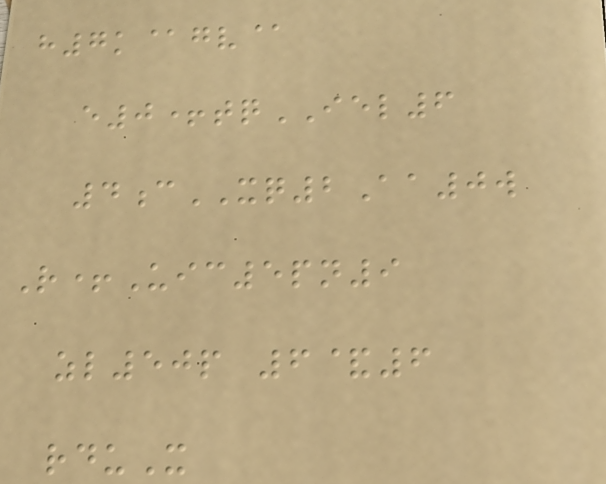h7k@gv@
e0+tqIEL6
4cXQ2Aa0w
R+Uic5pn9
zl50p 6&6
rduX
